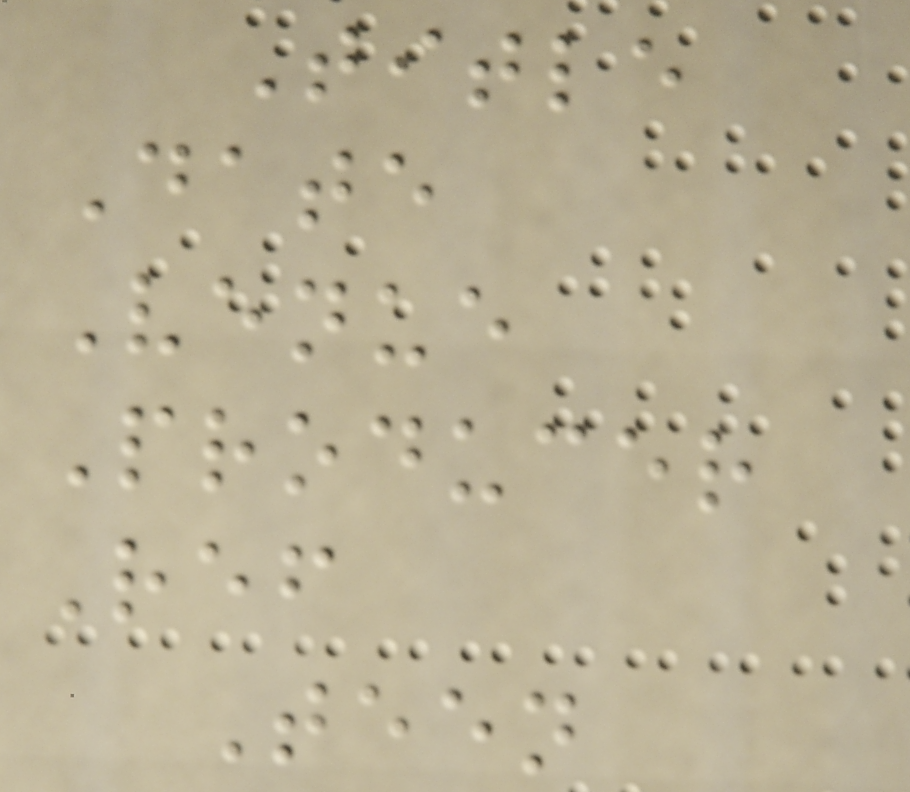Title
Date
Venue
Producer
Ref
Teen
